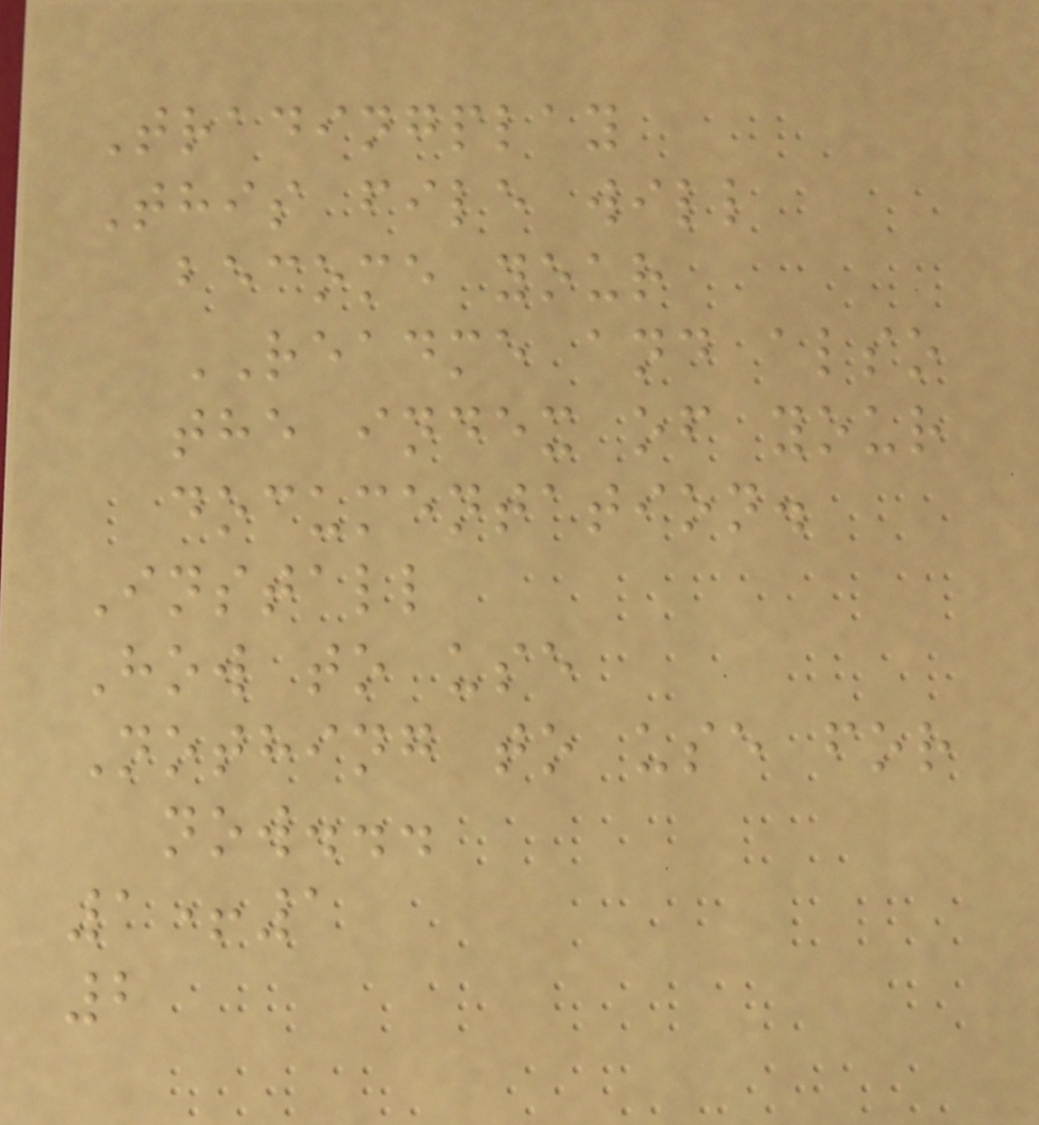Tradingplay
This file will
become your
README and also
the index of your
documentation.
Install
How to use
Nothing to use for
now...
1+1
2
